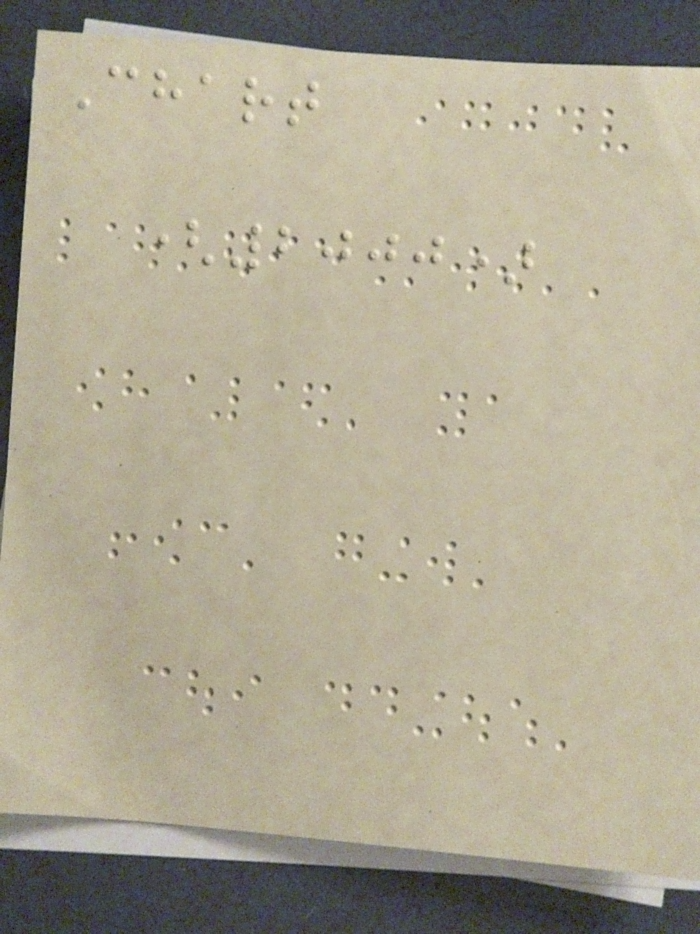Chart
(2000)
